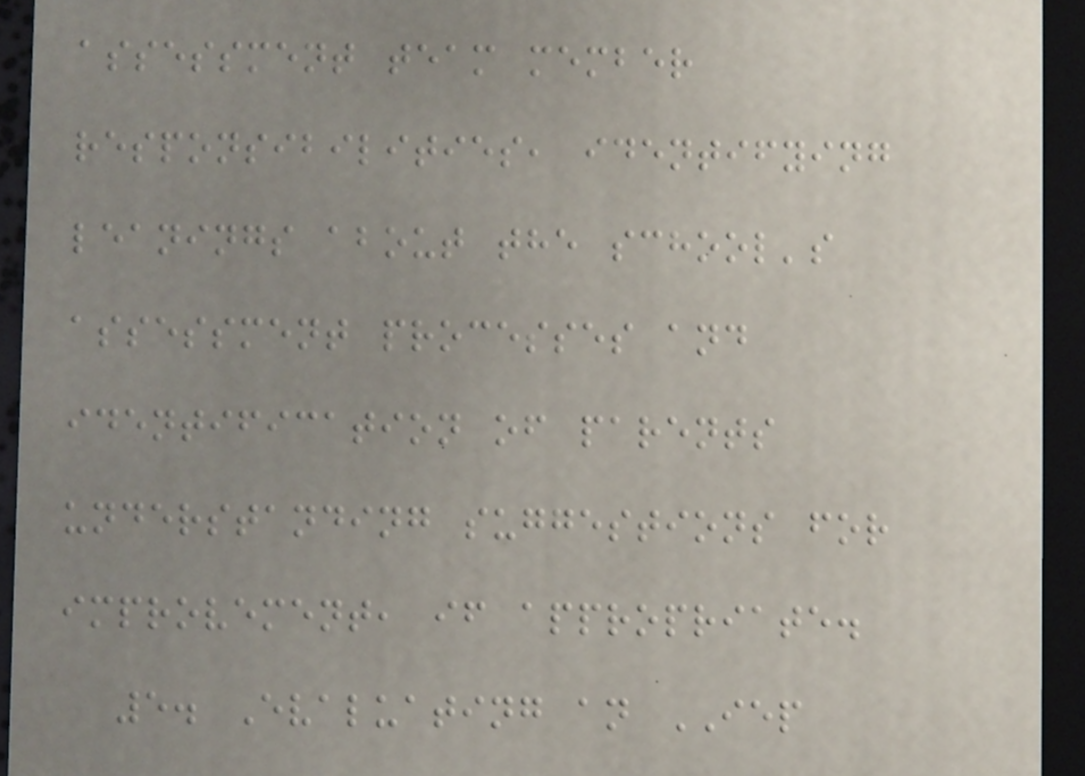assessment team member
responsibilities, identifying
leanings about the school's
assessment processes and
identification of parents
understanding suggestions for
improvement, if appropriate.
5. Evaluating an IEP
